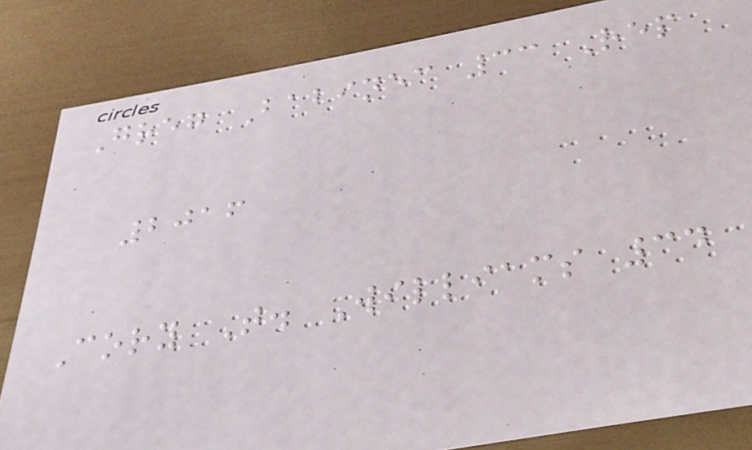Greg Babinec 33 Rep
2016
Cory T. Williams 34
